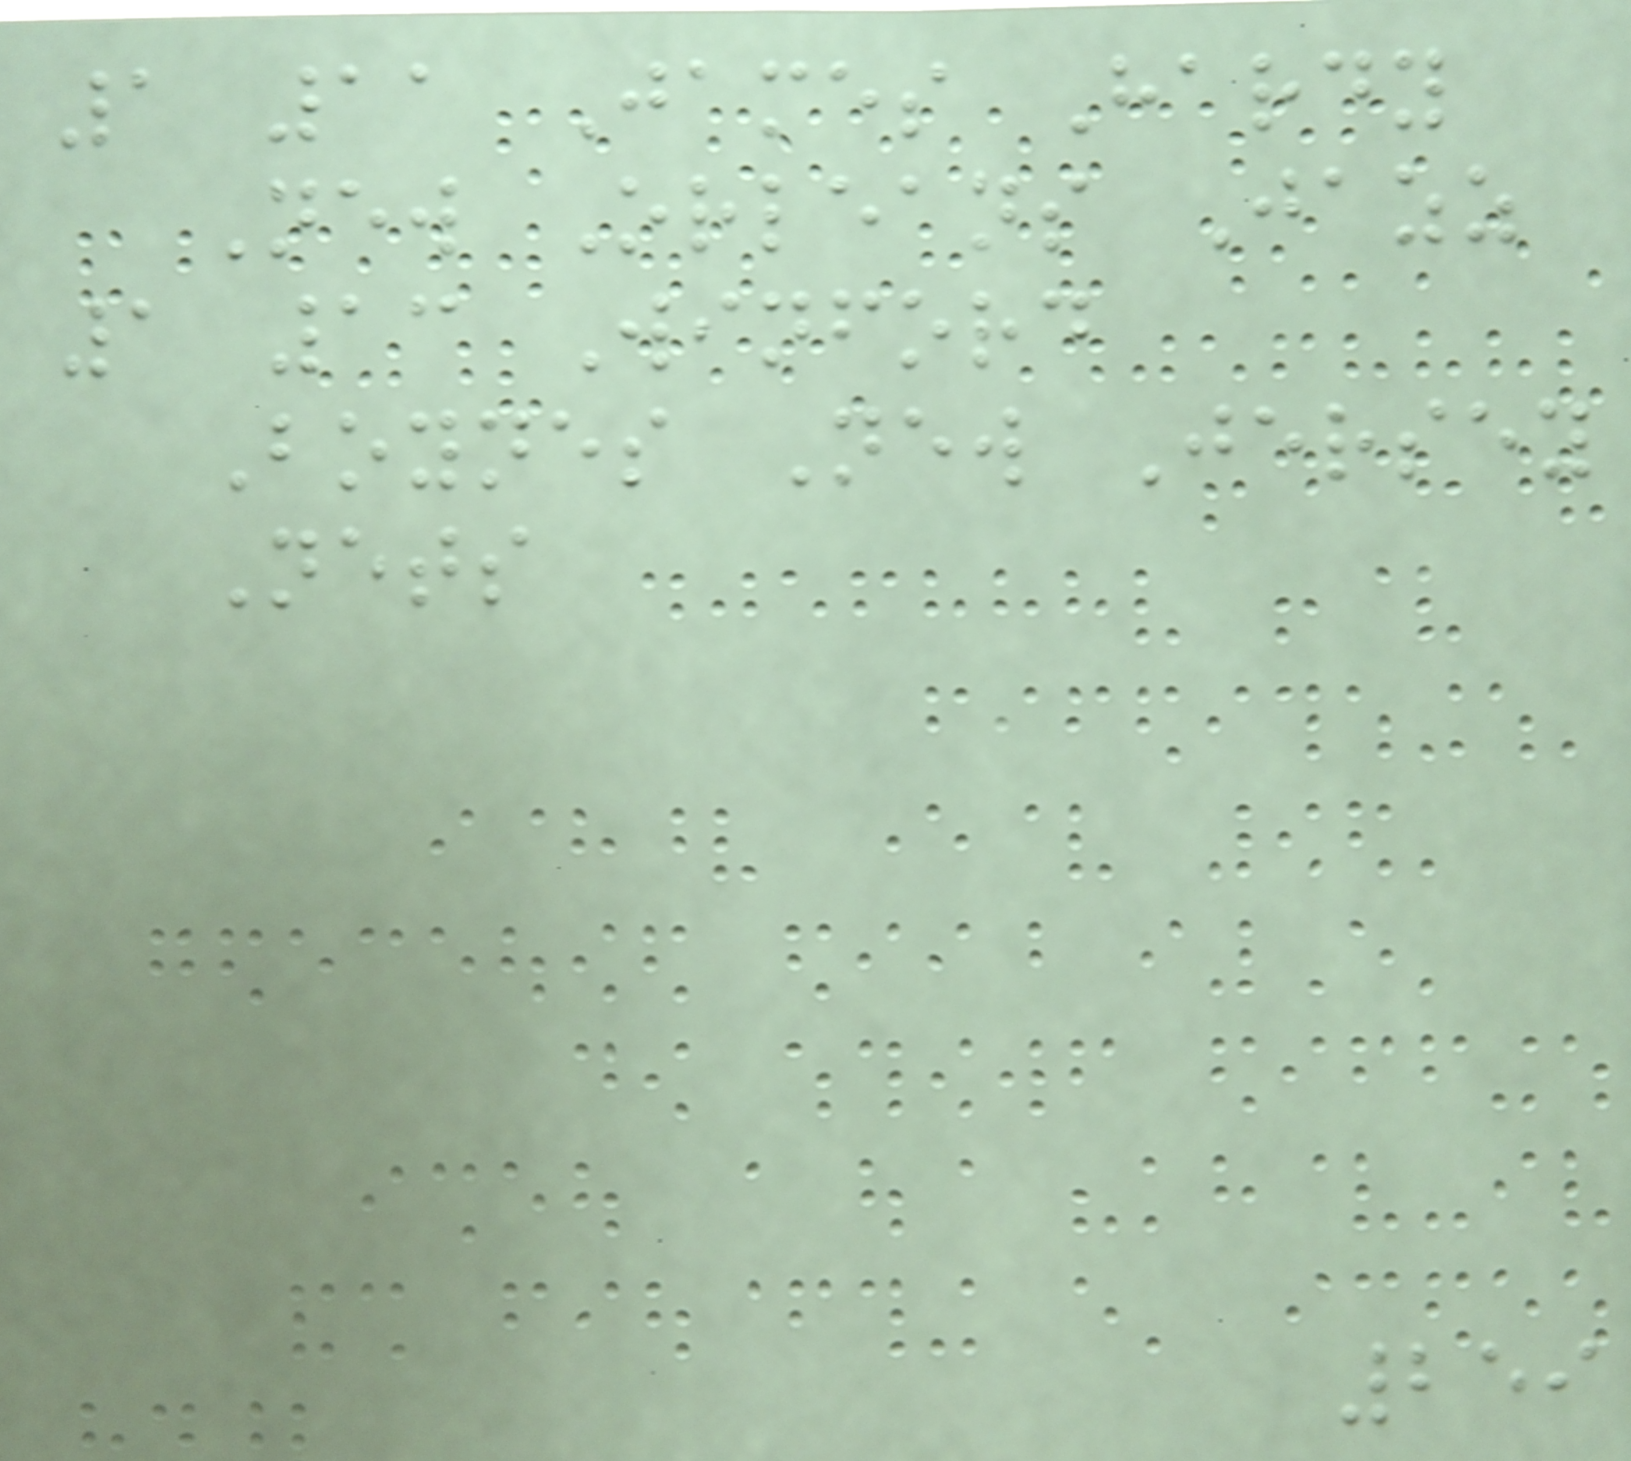1 11 James Hardy
New Orleans Jazz
1 13 Winford
Boynes New Jersey
Nets
259
